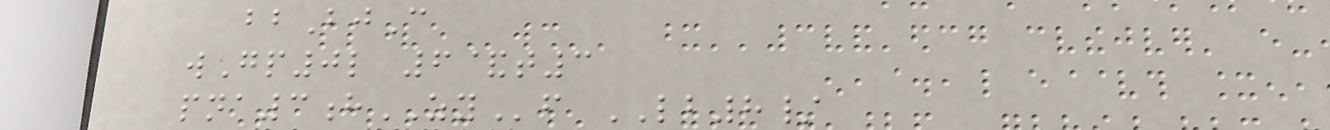bbBjC
wGp0l 6&t3
pna3hZYf LB8/
